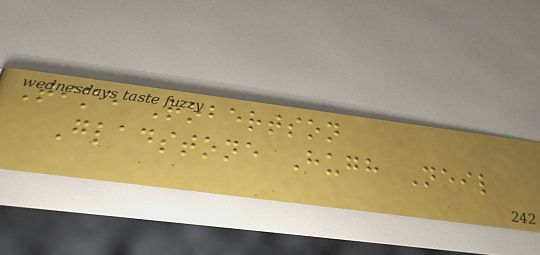Time Robertson
Gladstone Hugh Neil
